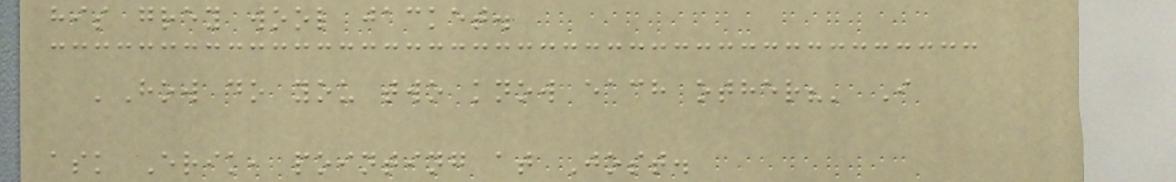his grey wool jacket.
'How do you two know each other?' I
ask Erik, pointing at Jost.
